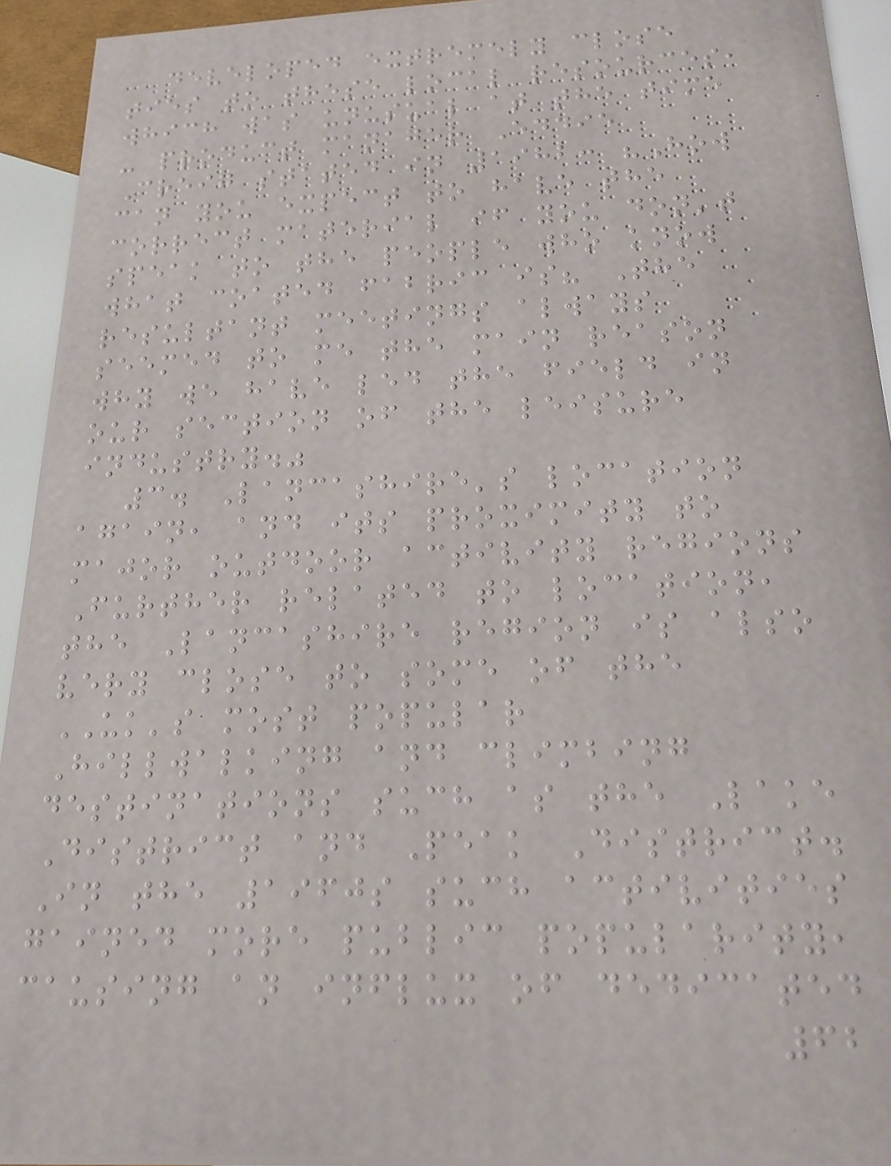developed extremely close
ties to these local resources,
which was unusual at the time
- product manager Eddie
Creig stated in 1982: "How
can you expect to have the
correct material if you don't
speak to the people who know
what coated fabric is? The
resultant meetings always
seemed to me the main reason
why we have led the field in
our section of the leisure
industry."
3. Lancashire's location
again, and its proximity to
major outdoor activity regions
Further related to location,
the Lancashire region is also
very close to some of the
UK's most popular
Hillwalking and climbing
destinations such as the Lake
District and Peak District.
In the 1960s such activities
gained more public popularity,
causing an influx of dedicated
62
